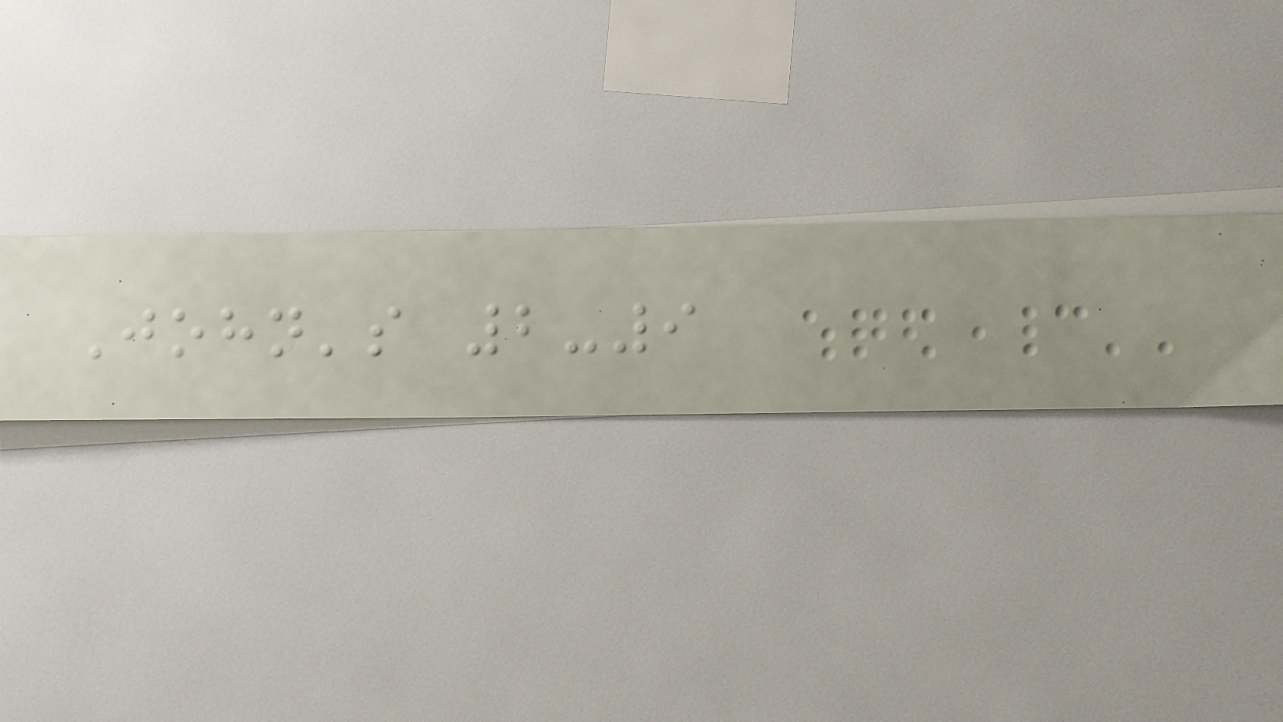John's 2-9
